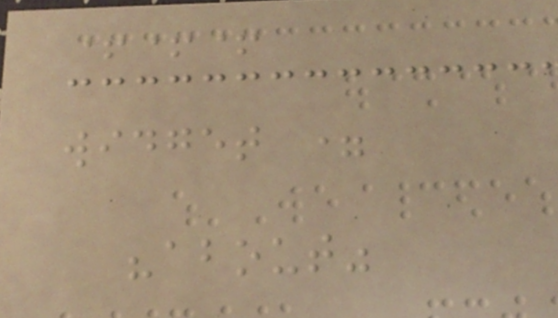+++
widget =
"about"
